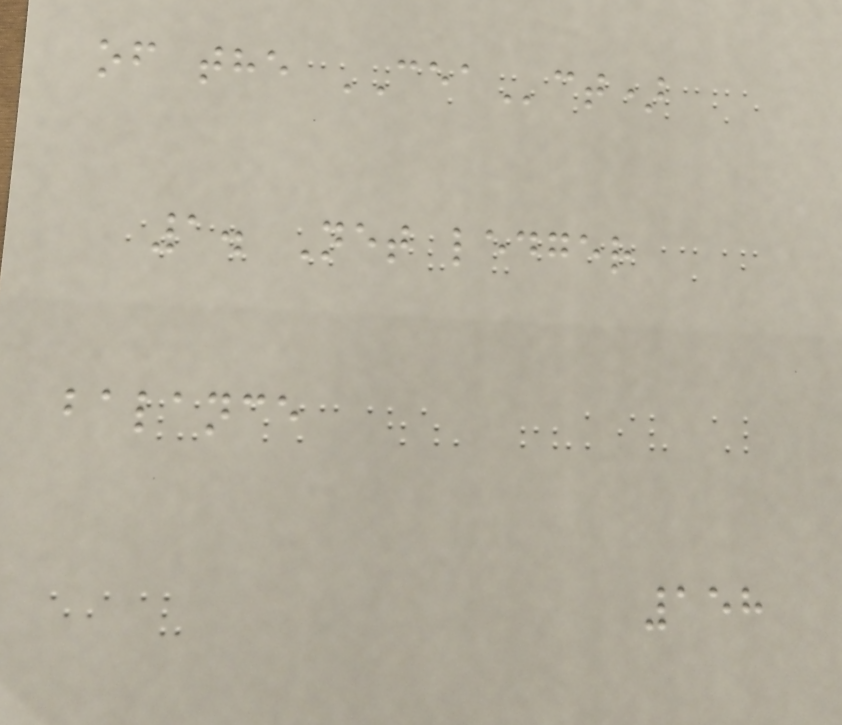of the CEAct)
1. Net ledger
balance
158
